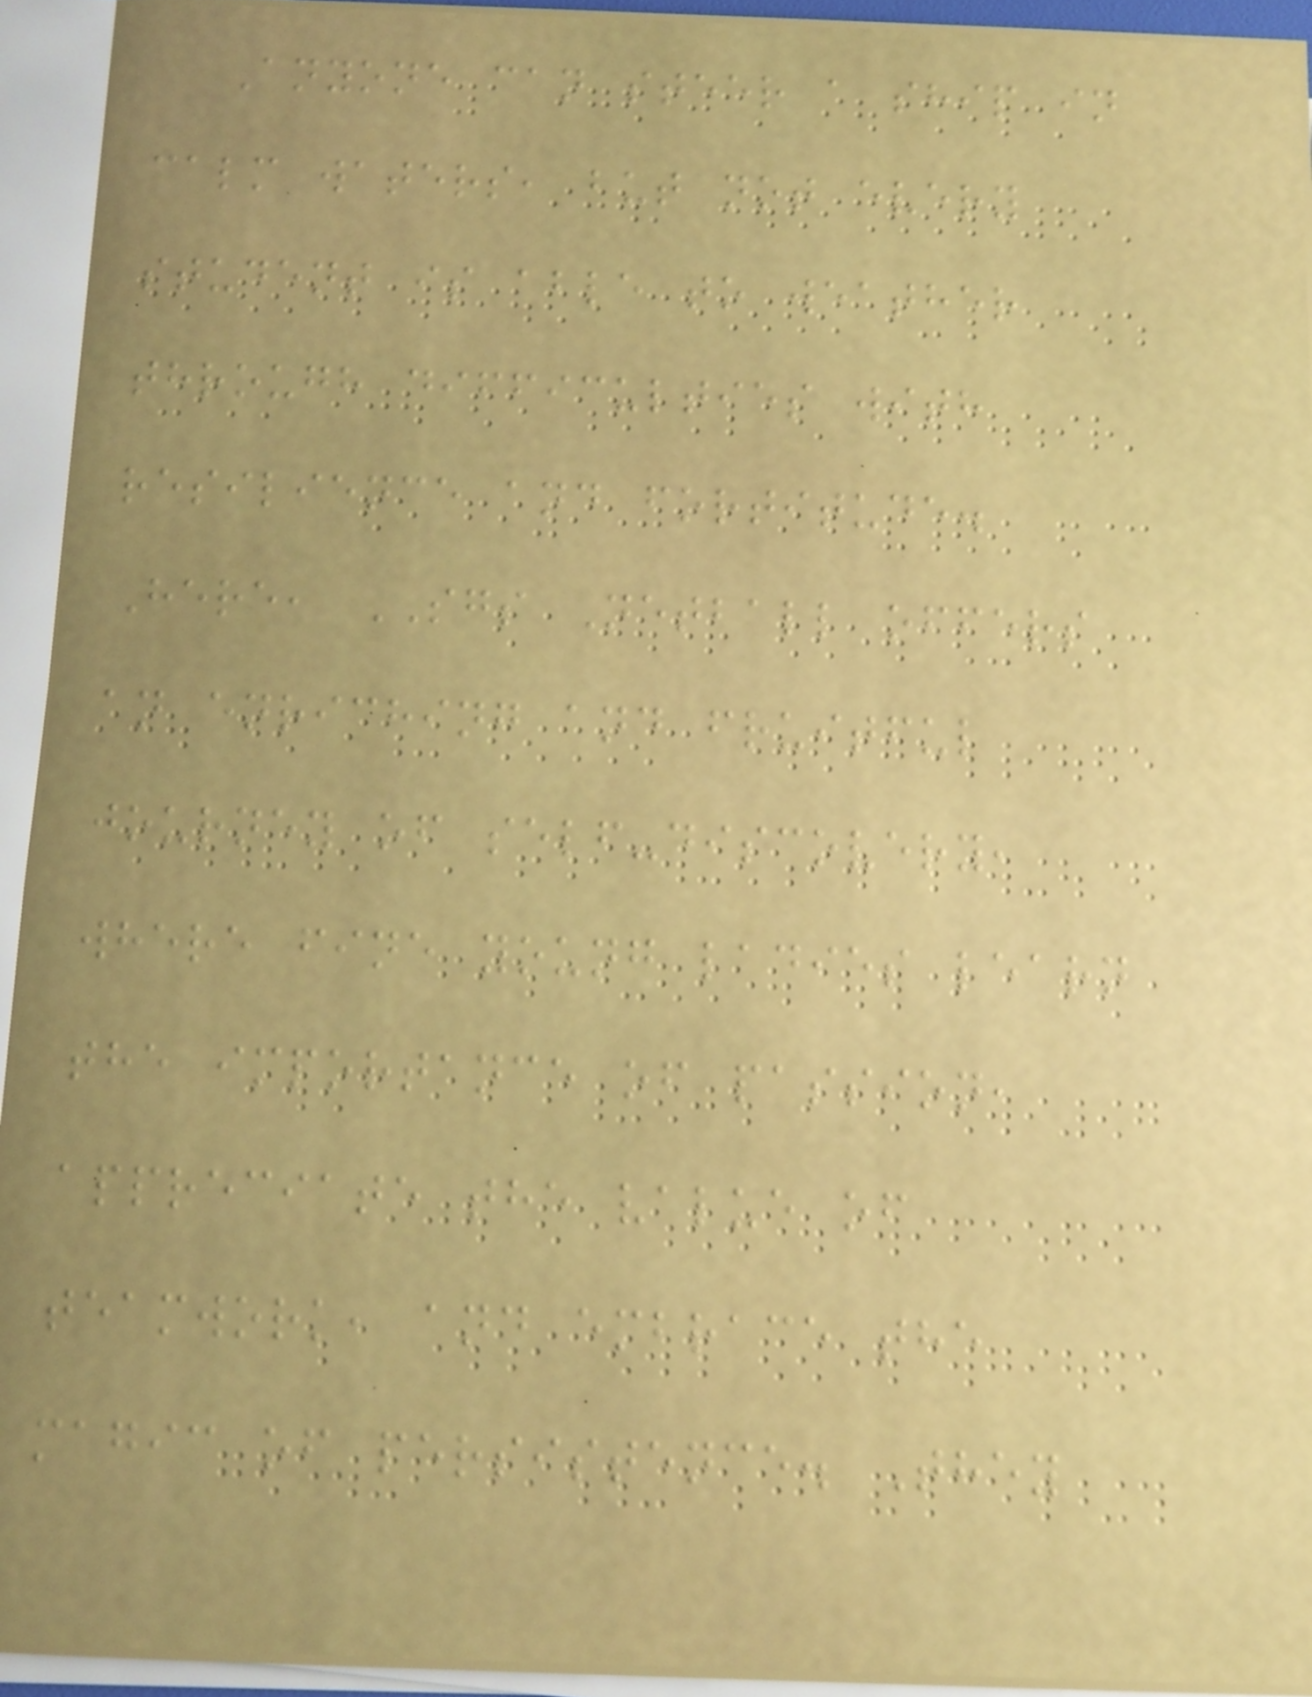Anyone can steer a ship in
calm waters, but not every
student is able to weather
through difficulties with
resilience and fortitude.
Here, SGS Netball offers
an enriching and fruitful
journey of self-discovery,
where fine young ladies learn
the importance of passion,
appreciate the value of
teamwork, and embrace the
magic of persistence. They
